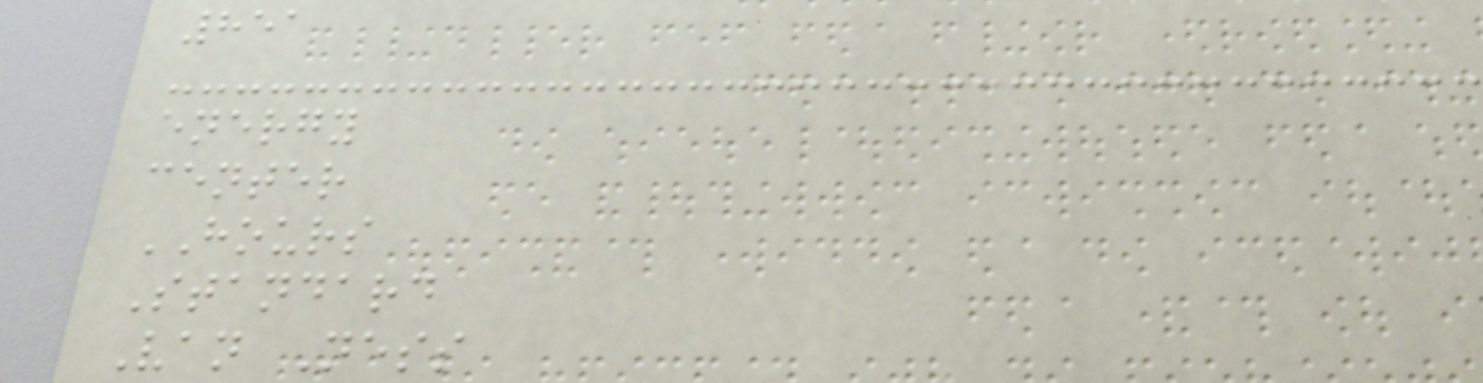851
energy
center
HOURS
Standard
Van Ness
